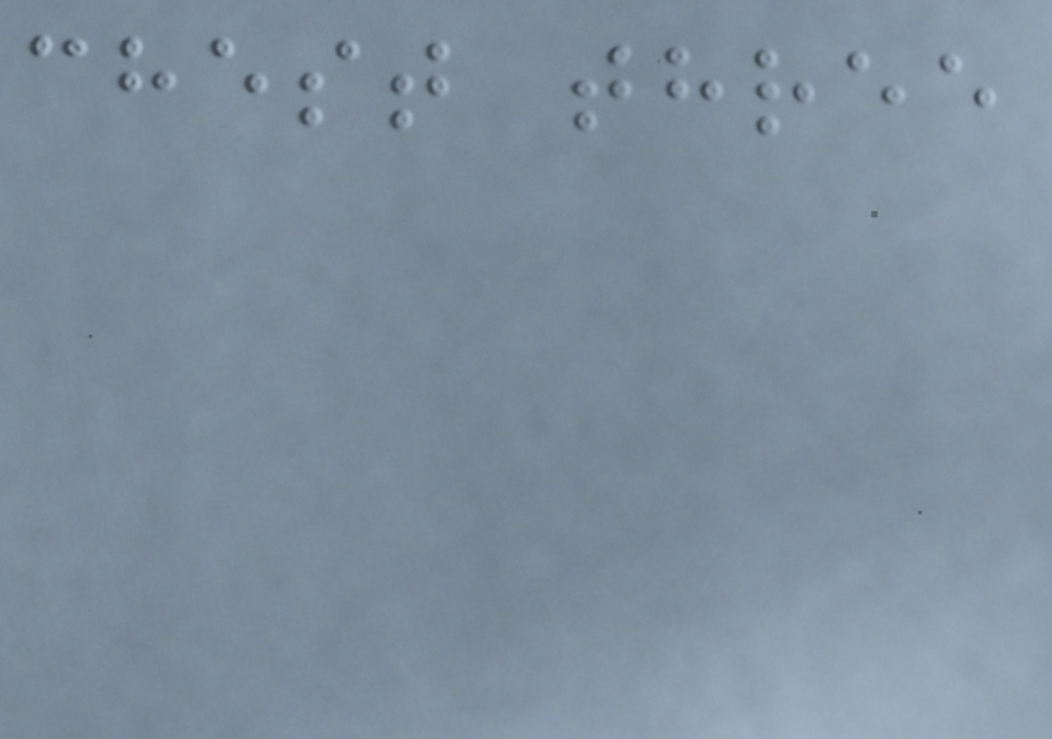chest three
